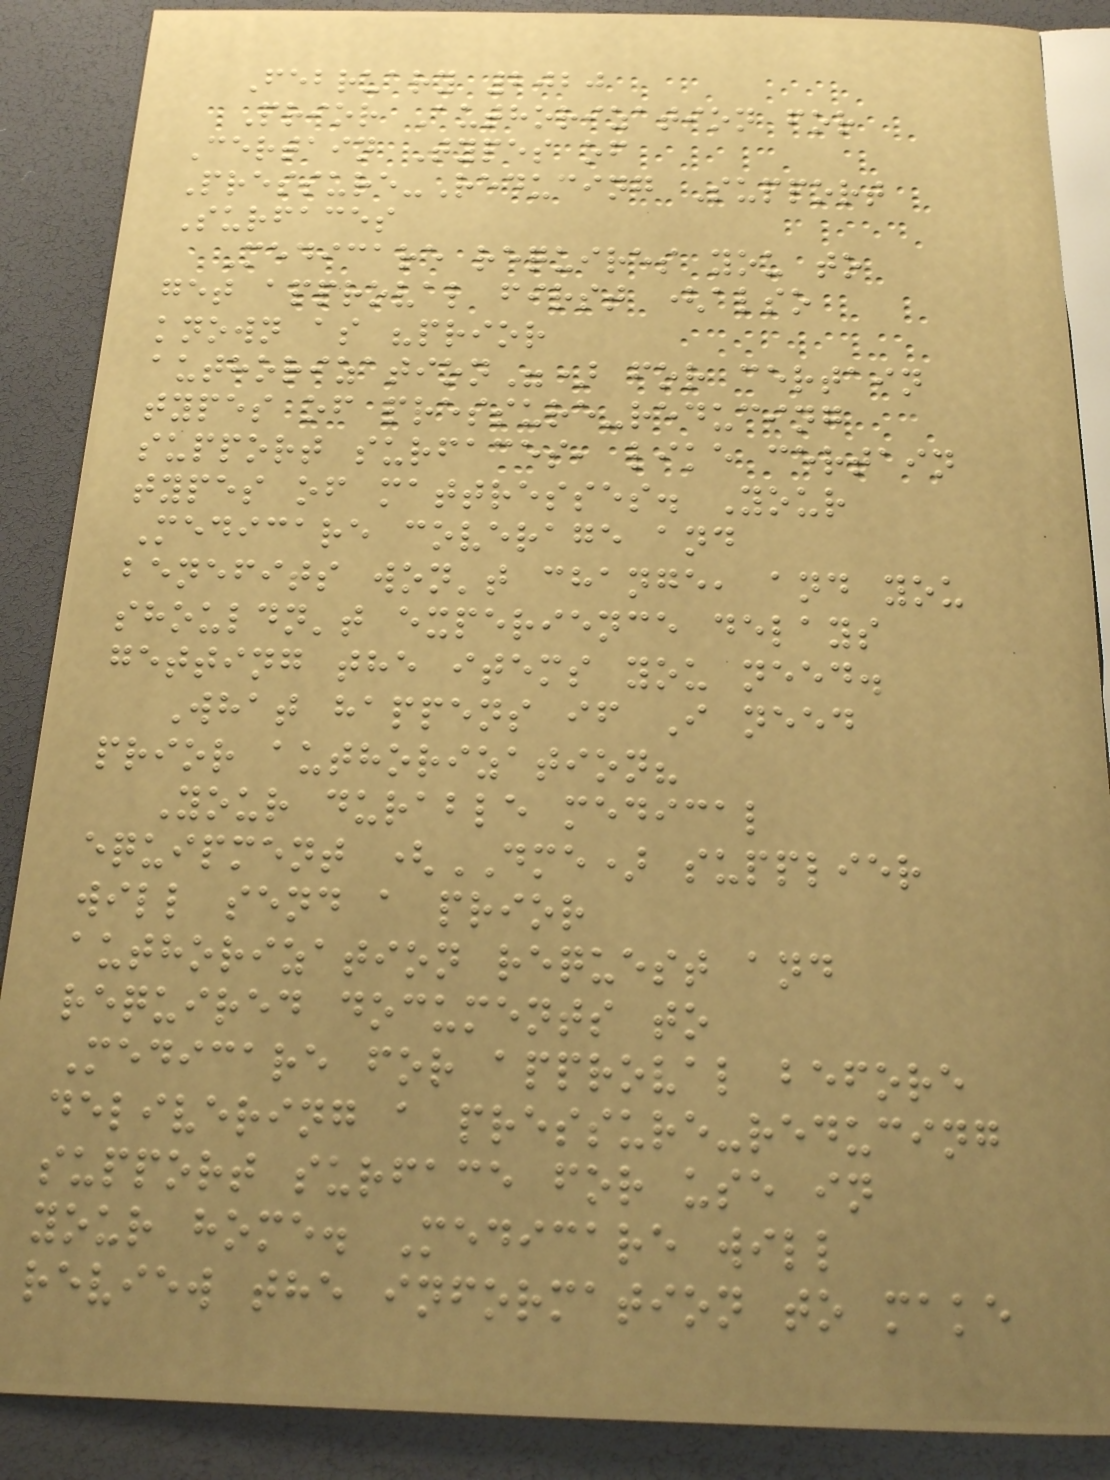February 2020
Prior Authorization for
Certain Types of
Pressure-Reducing Support
Surfaces
Medicare requires you to
get approval first (also
known as "prior
authorization") for certain
types of pressure-reducing
support surfaces, like certain
types of mattresses. Your
Medicare coverage and
benefits won't change, and you
shouldn't experience delays
getting the items you need.
What happens if I need
prior authorization?
Your durable medical
equipment (DME) supplier
will send a prior
authorization request and
required documents to
Medicare for approval before
delivering a pressure-reducing
support surface for use in
your home. Medicare will
review the information to make
